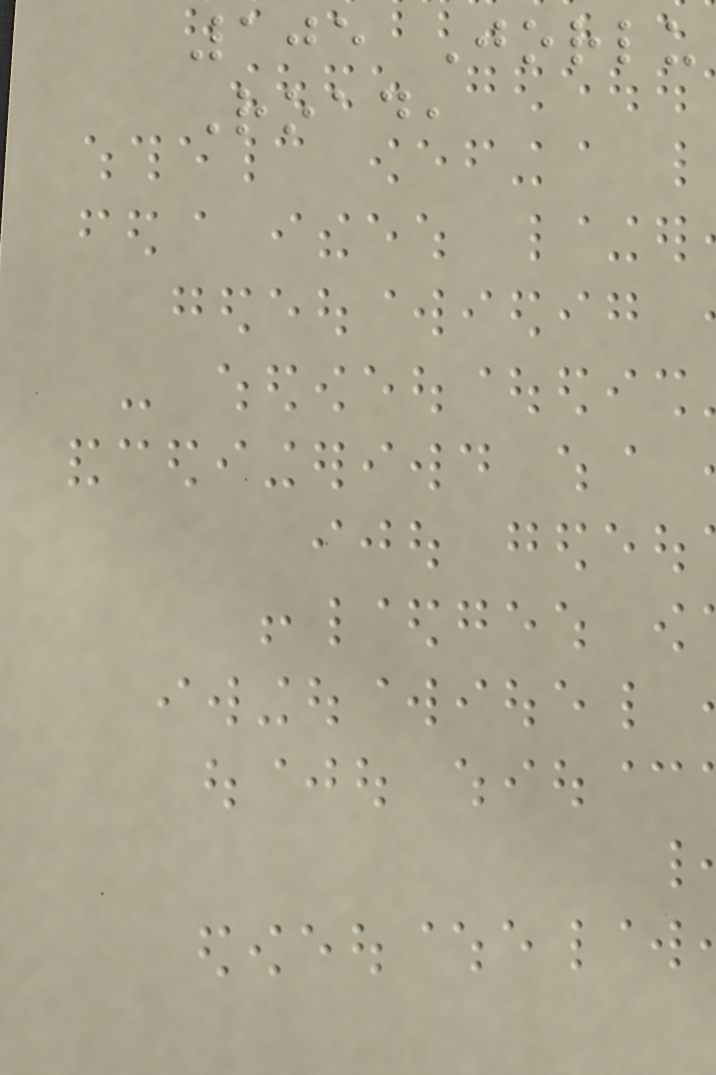105 Jorlu
Road,
